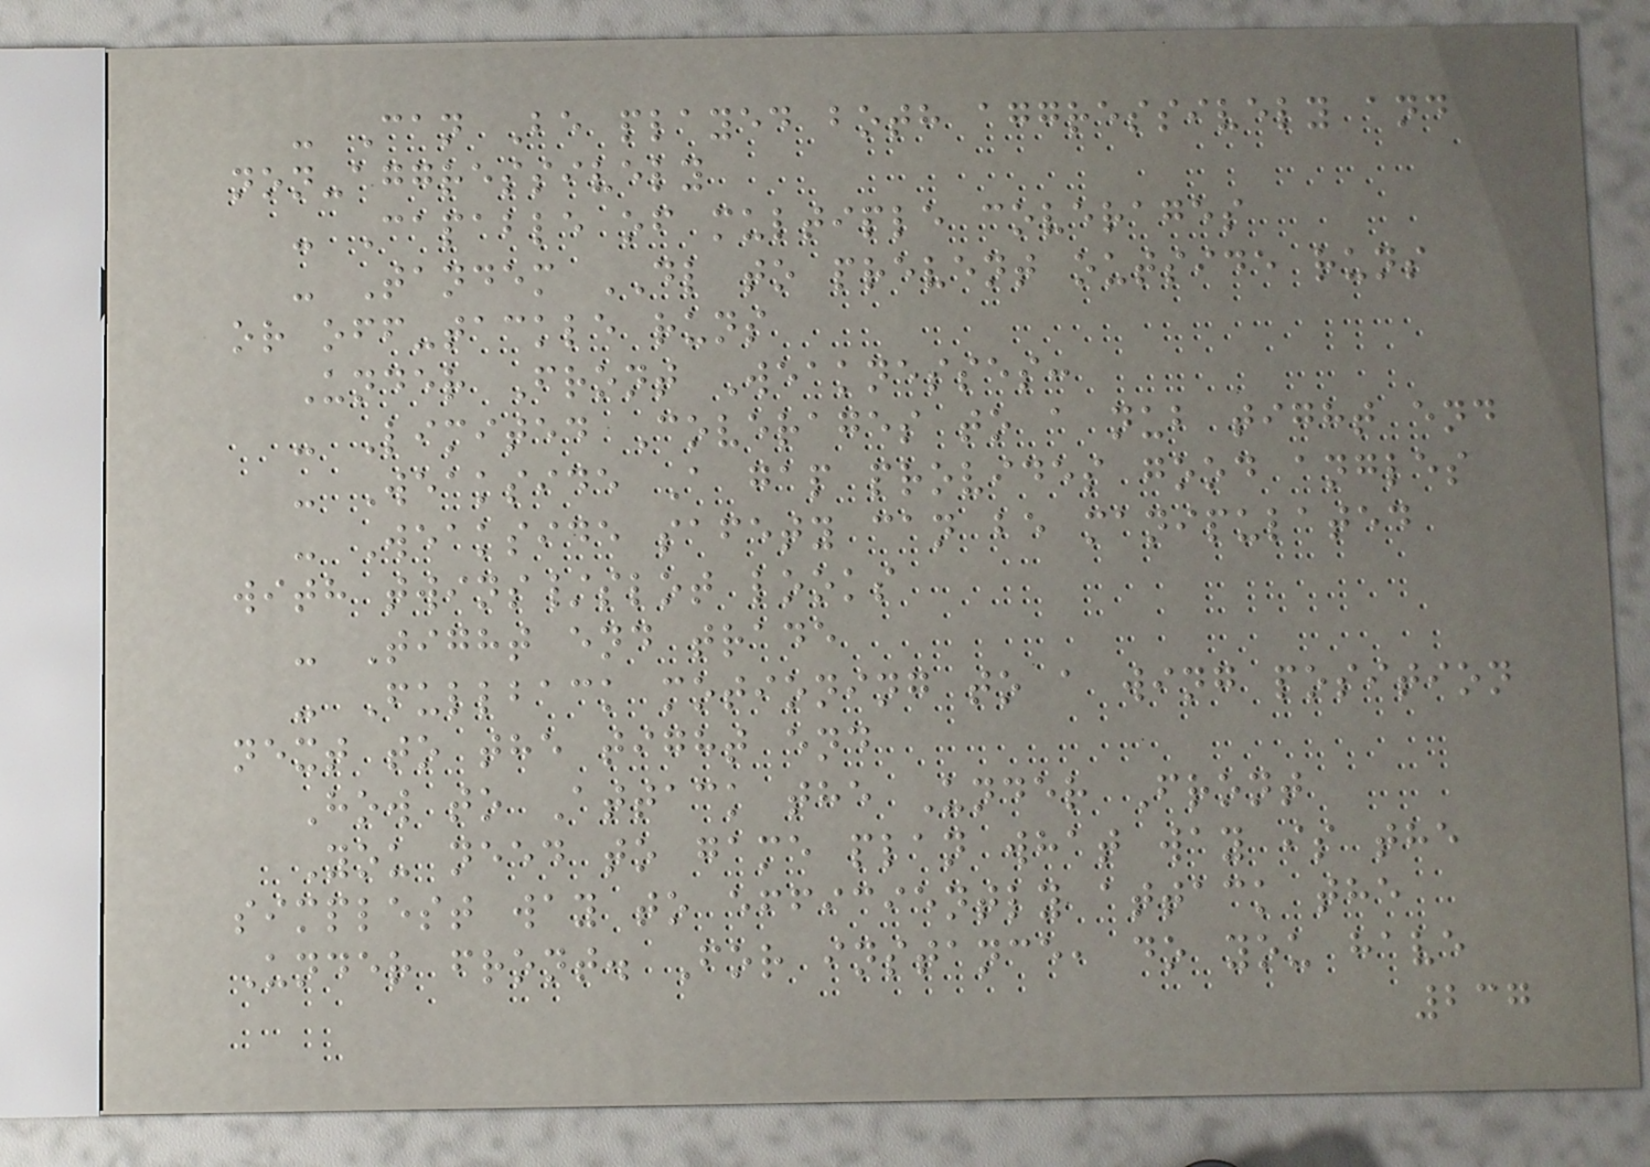- Can Be played both aggressively and
non-aggressively
- Capable of multiple coverages
- Tandem DL to prevent outside runs
or off-tackle runs
Under Front Weaknesses:
- Limited Coverages to a nub tight end
- Weakside A gap provides good angles
- Weakside safety can be manipulated
with twins/slot looks
- Tight end trade
- Fullback motioning to a wing position
next to the tight end
How to Attack the Under Front
You need to game plan what way is the
simplest way to efficiently attack the
Under front. For instance, do you have
237
